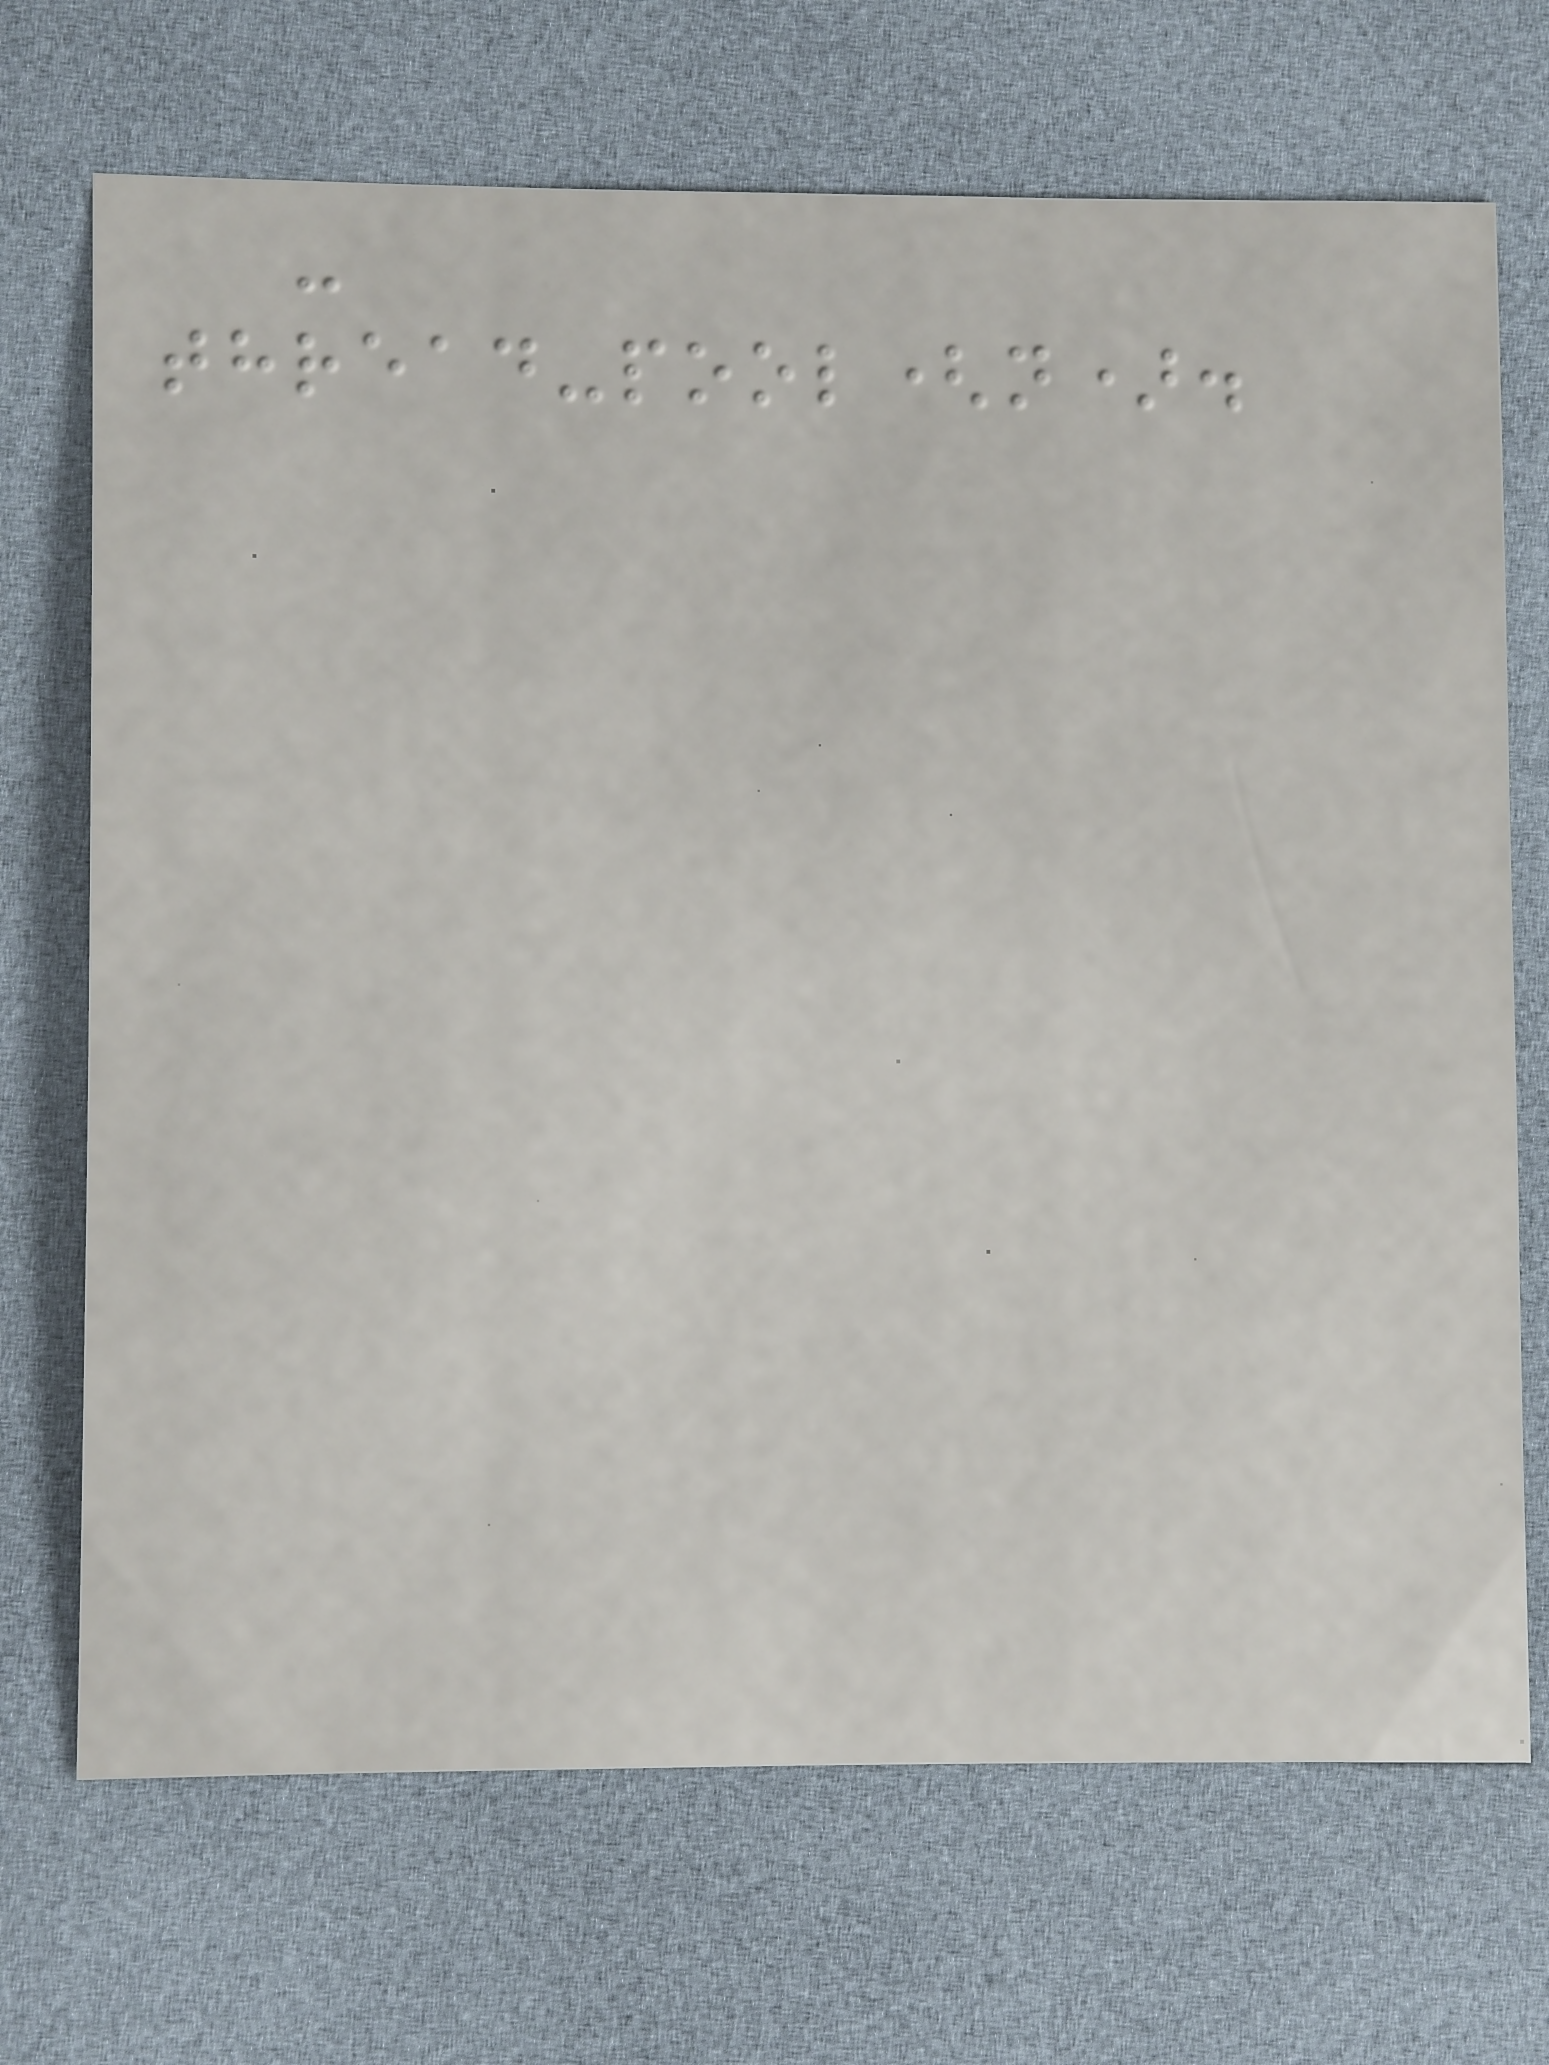-
thread-pool(n).
